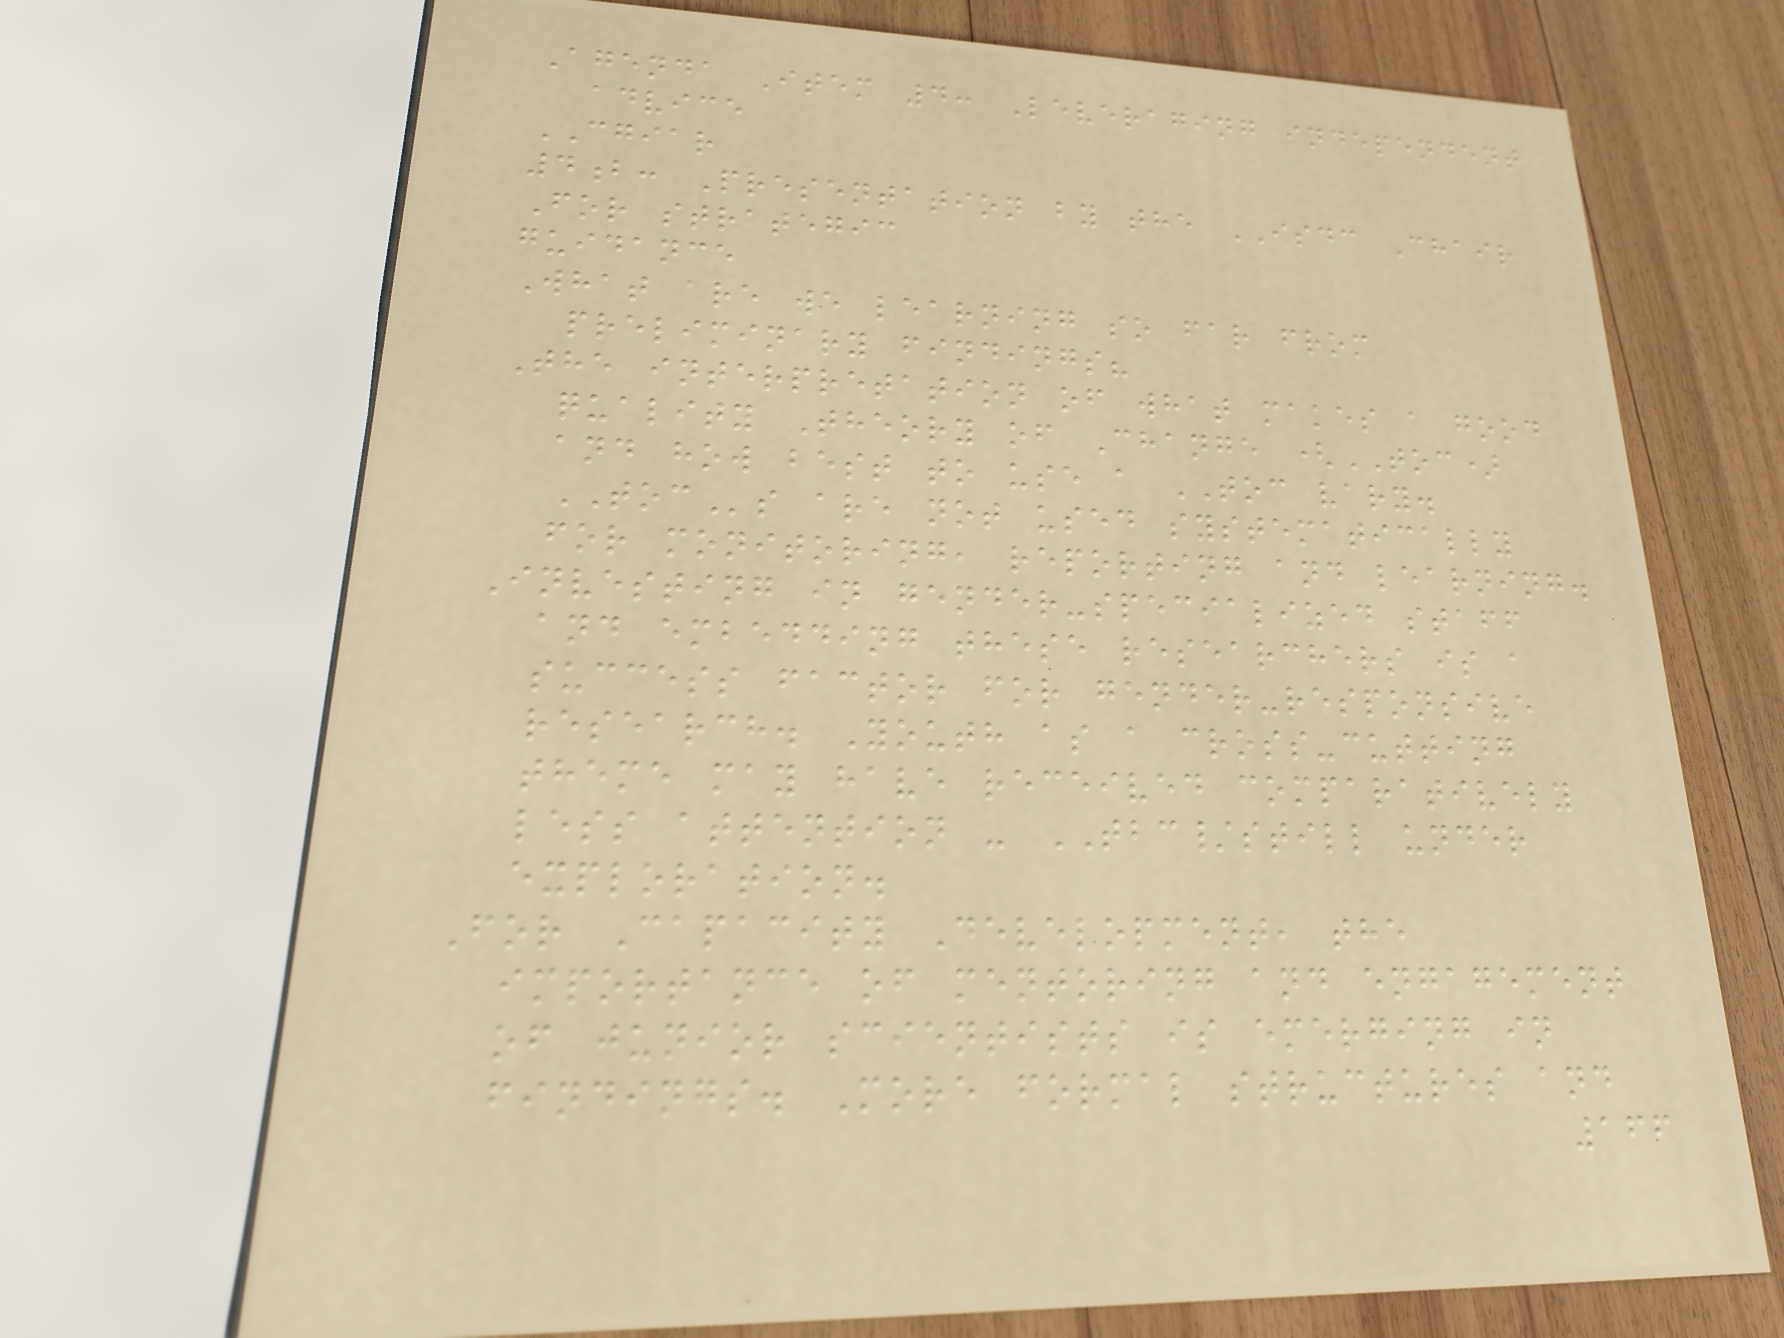Agenda Item 4: Leveraging independent
advice
CGIAR
4b: Presentation by the ISDC Chair
For strategic
guidance
What are we learning so far from
preliminary findings?
The interpretation of what makes a good
quality Theory of Change (TOC)
and how best to use a TOC vary.
TOCs are not used systematically
for monitoring, reporting and learning.
Investing in gender-specialized staff
and embedding these researchers is a
success factor for gender-responsive
research. Youth as a cross-cutting
theme may have received comparatively
less attention - TBC/still under
exploration.
For Capacity Development, the
importance of mentoring and engagement
of junior scientists is emerging in
findings. More formal structures and
166
